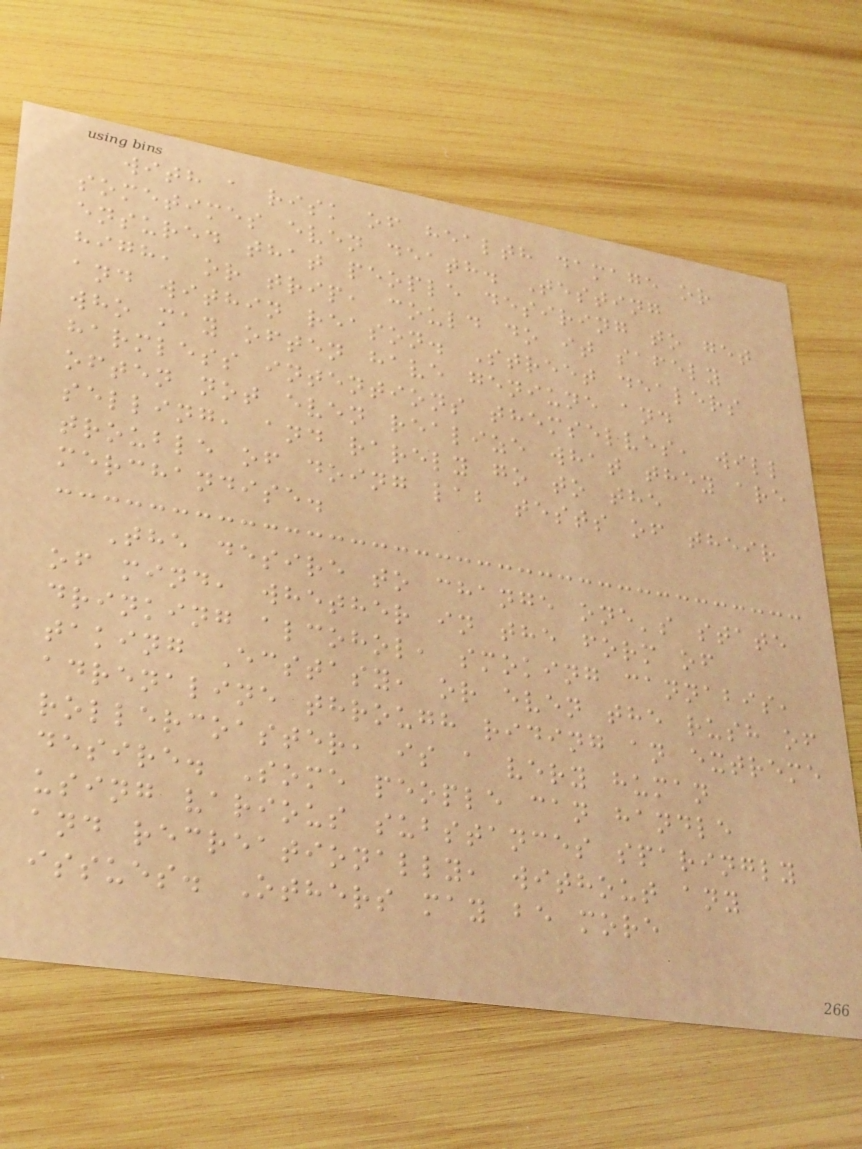with a risk of health damage or
sometimes even death. Testing
ensured that people desiring to get
high, or trip, could do it safely
and within reason. Street dealers
who may often have geniune and
harmless intentions themselves, will
often not even realize what they are
selling, and rarely go to the
trouble of doing lab tests of their
merchandise.
The desire to change one's state
of mind, whether in the form of
drinking alcohol, smoking cannabis,
taking Ecstasy, or even the rush of
adrenaline through riding an extreme
rollercoaster, is a very human
desire. Some people can handle
using various substances sparingly
and recreationally, without any
issues. Others may be more
